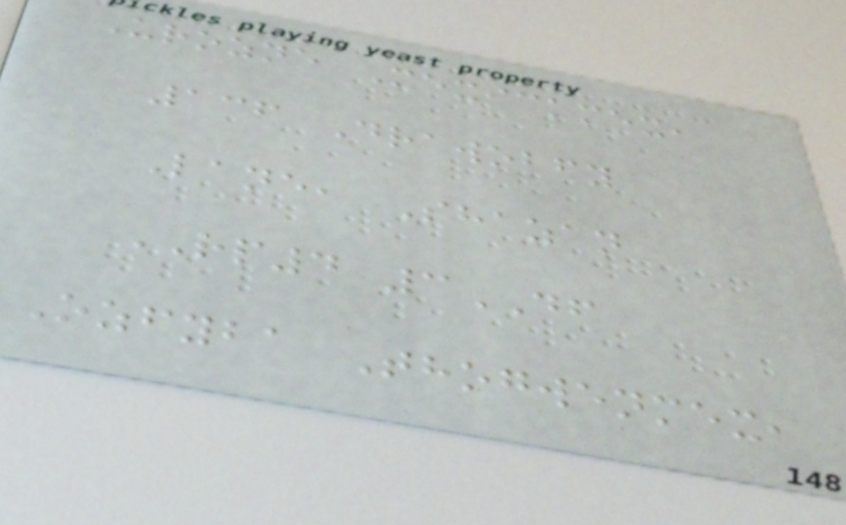Urozne Mexickmex,
136 Drawobfy
Lane, Shazan
RP4 3DF
Ozfyba Thogwenmex,
